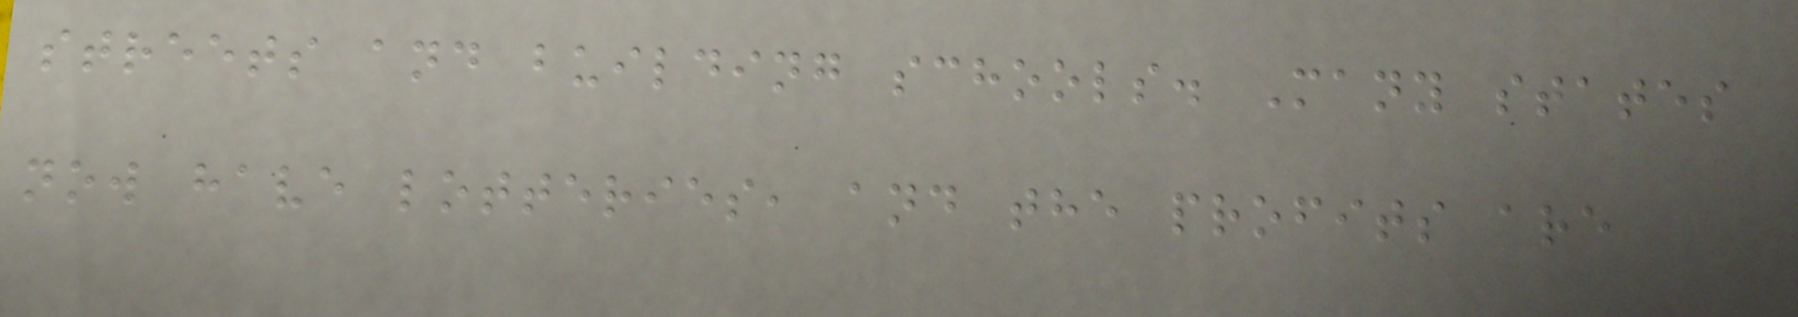streets and building schools. Many states
now have lotteries, and the profits are
